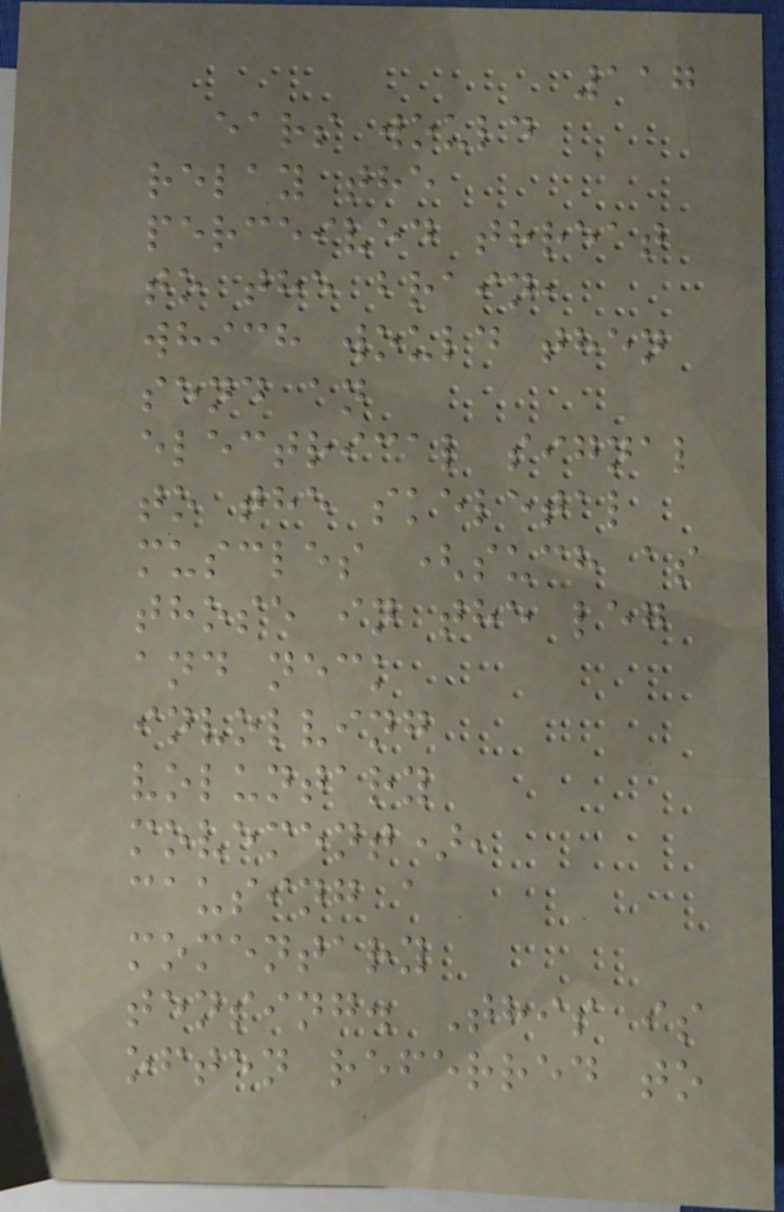117
ears would
relay the
perceived threat
to the brain,
which would then
send an
electrical signal
to the skeletal
muscles (such as
those in the leg
and neck
involving
voluntary
movement),
causing a
momentary
tensing. This is
often referred to
